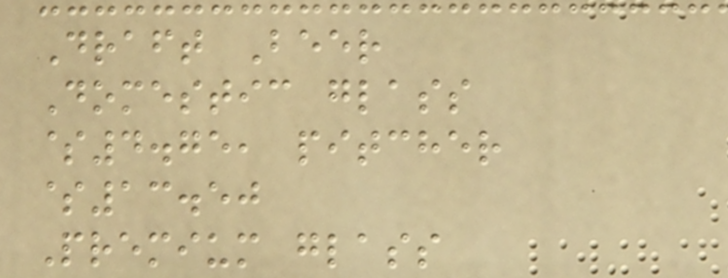Draft Beer
Domestic glass
$4.75, pitcher
$13.50
Premium glass
